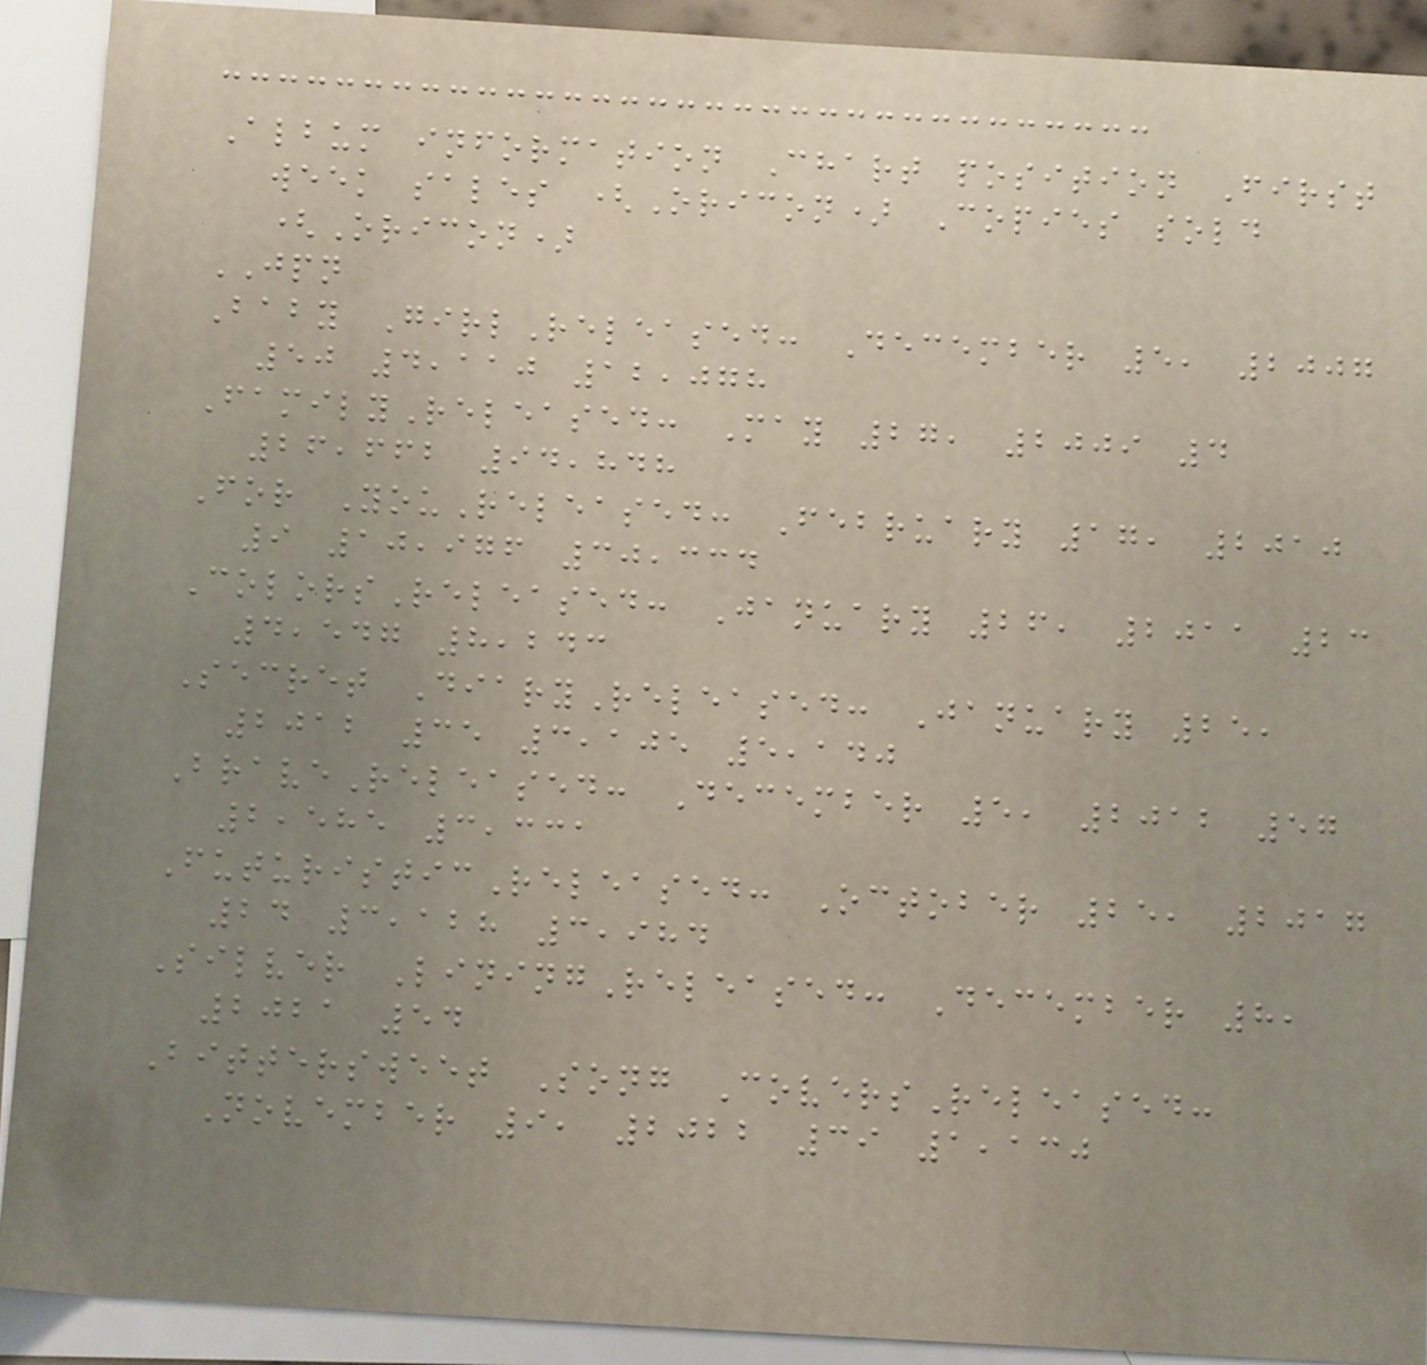Album information Chart position First
week sales (Oricon) Copies sold
(Oricon)
JPN
Baby GirlReleased: December 5, 2007
50 4,110 12,078
FamilyReleased: May 27, 2009 4
26,662 94,848
For YouReleased: February 17, 2010
9 10,976 30,334
ColorsReleased: January 26, 2011 23
4,547 8,243
Secret DiaryReleased: January 25,
2012 35 3,105 5,140
BraveReleased: December 5, 2012 57
2,585 3,331
FuturisticReleased: October 25, 2017
24 3,128 3,984
Silver LiningReleased: December 8,
2021 54
Bittersweet Song CoversReleased:
November 9, 2022 39 1,130
